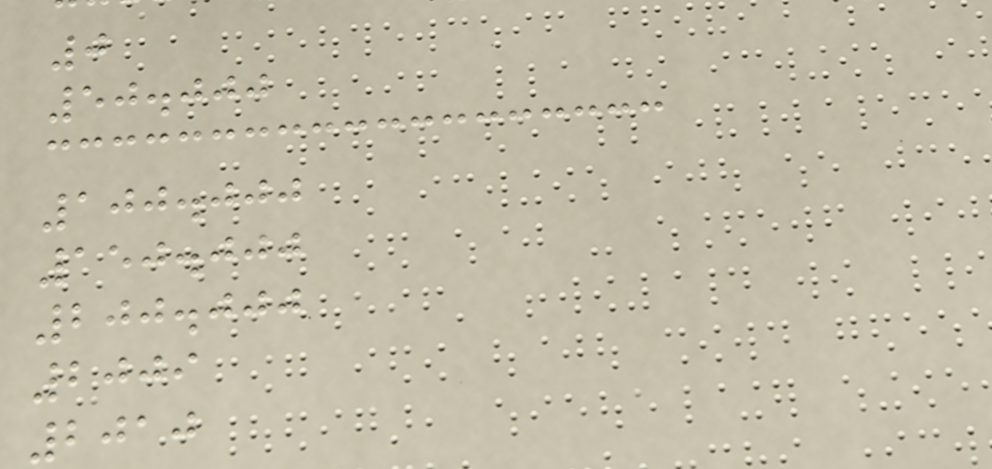0
50.000
100.000
150.000
200.000
2009
2010
